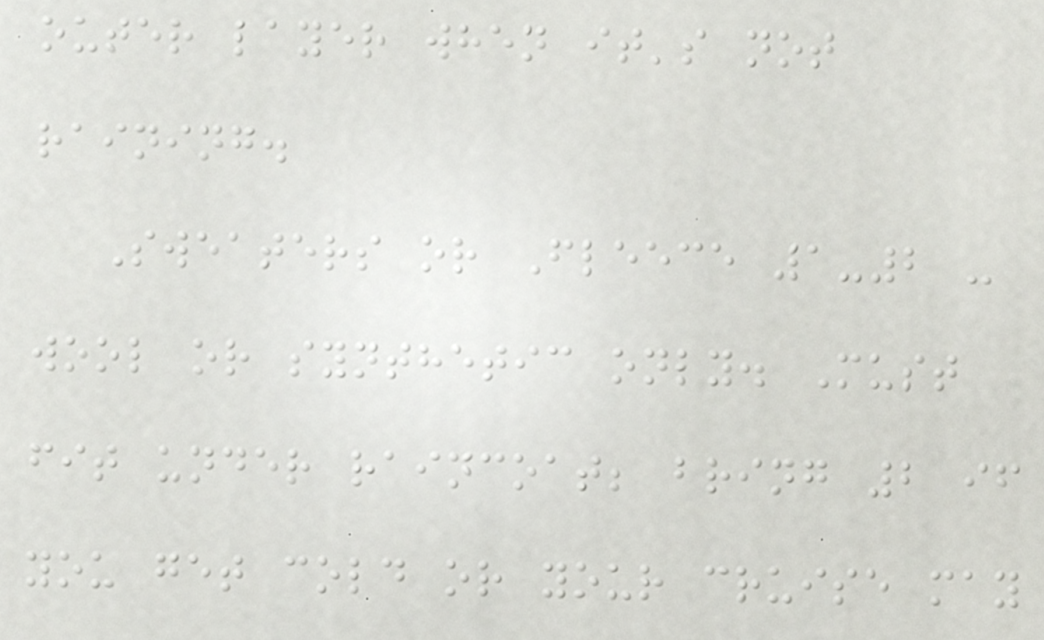outer layer when it's not
raining.
Sweaters or Fleece 1-2 -
wool or synthetic only. Must
fit under raincoat; bring 2 if
you get cold or your cruise may
